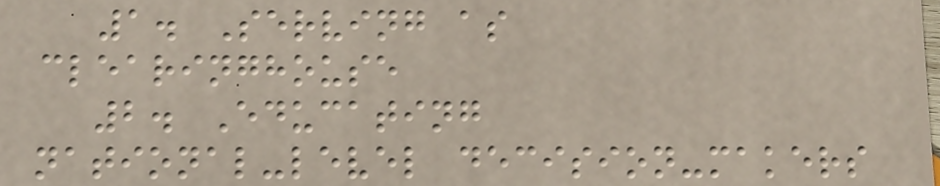1. Serving as
clearinghouse
2. Educating
national-level decision-makers
